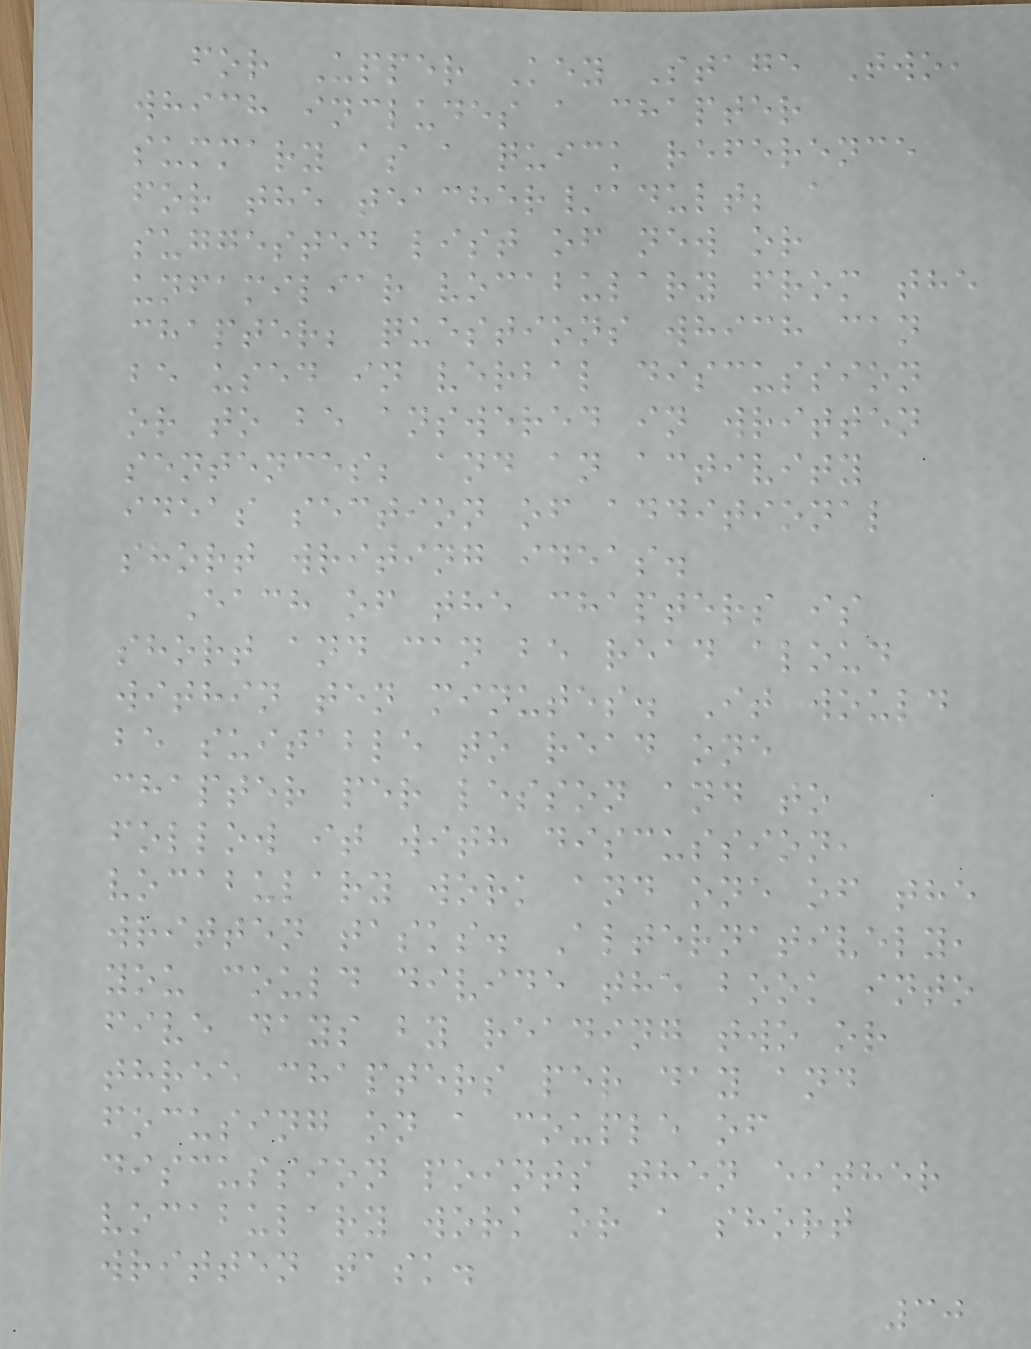for Upper Key Stage Two,
which includes a chapter
summary as a quick reference
for the teacher/adult; a
suggested list of new or
unfamiliar vocabulary from the
chapter; questions which can
be used in verbal discussion
or to be answered in written
sentences; and an activity
ideas section of additional
short writing ideas.
Each of the chapters is
short and can be read aloud
within ten minutes. It would
be suitable to read one
chapter per lesson and to
follow it with discussion,
vocabulary work and one of the
written tasks. Alternatively,
you could divide the book into
five days by reading two or
three chapters per day and
focusing on a couple of
discussion points then either
vocabulary work or a short
written task.
30
